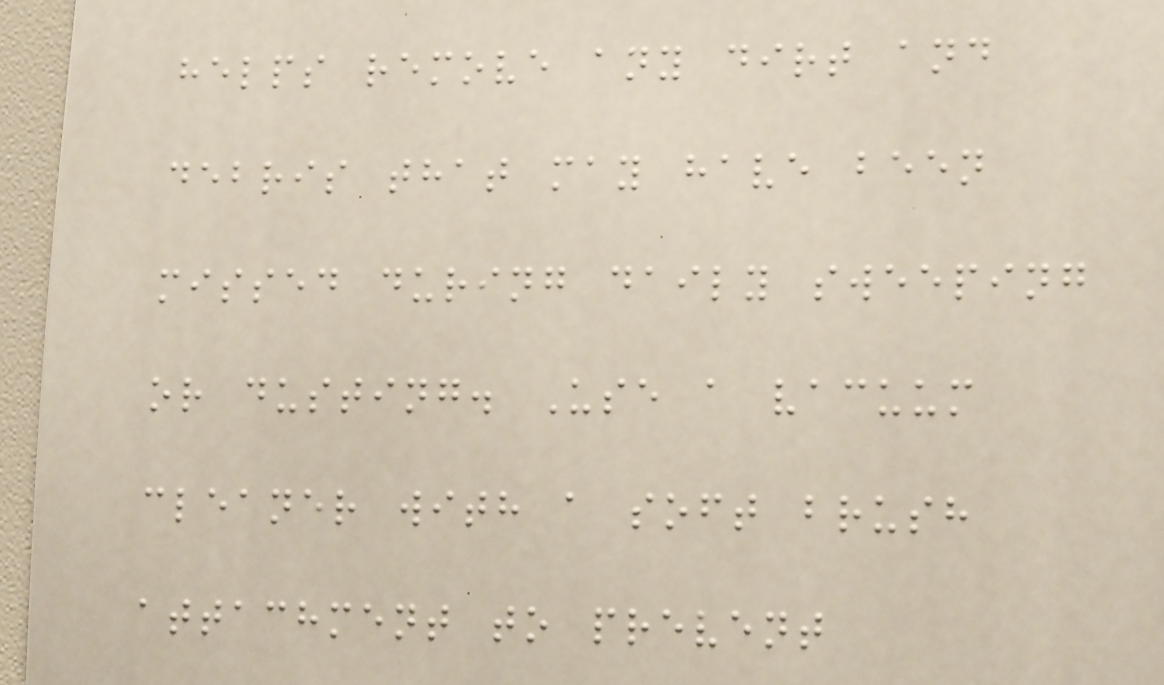helps remove any dirt and
debris that may have been
missed during daily sweeping
or dusting. Use a vacuum
cleaner with a soft brush
attachment to prevent
